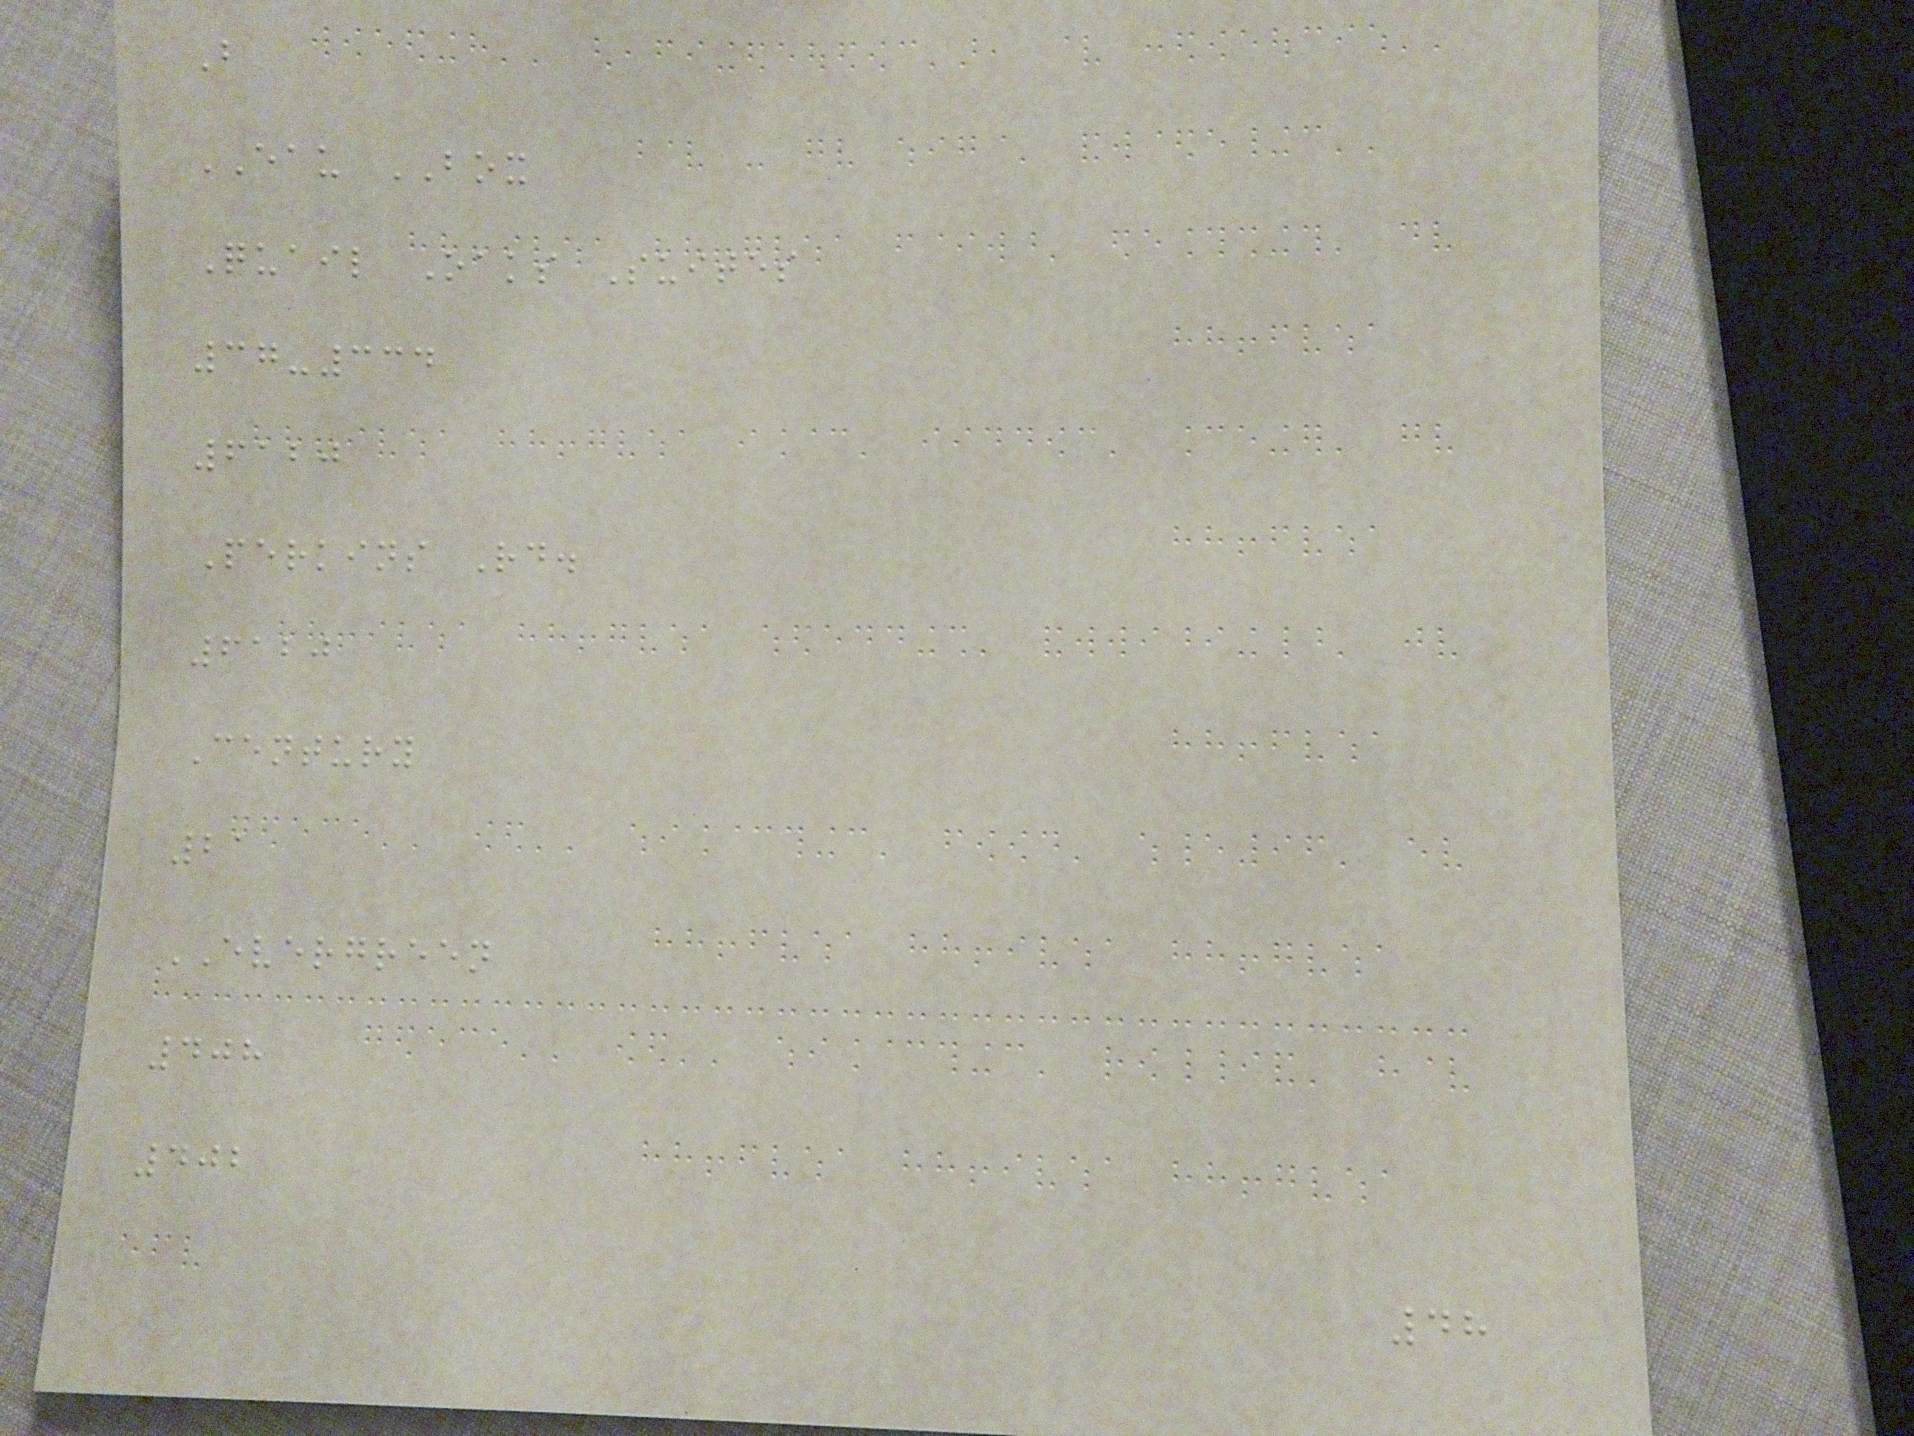B
EAU BOX
Quail Oaks Suites
37-334
6120
Perkins Rd.
6120
Century
21
EVERGREEN
408
402
48
